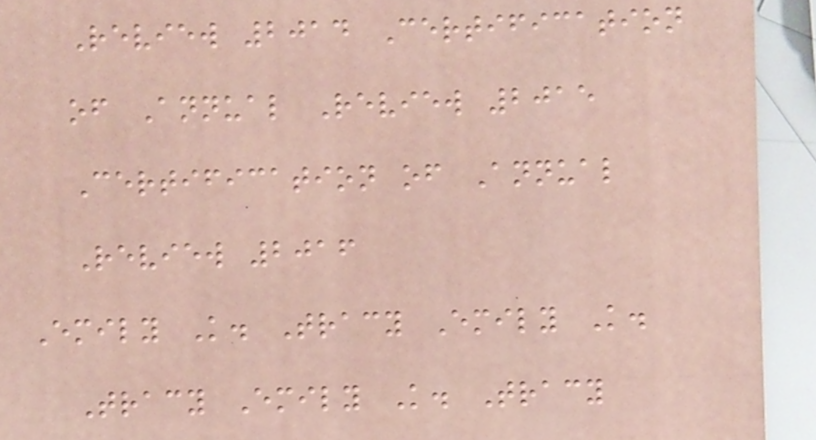Review 2014 Certification
of Annual Review 2015
Certification of Annual
Review 2016
Emily K. Tracy Emily K.
Tracy Emily K. Tracy
